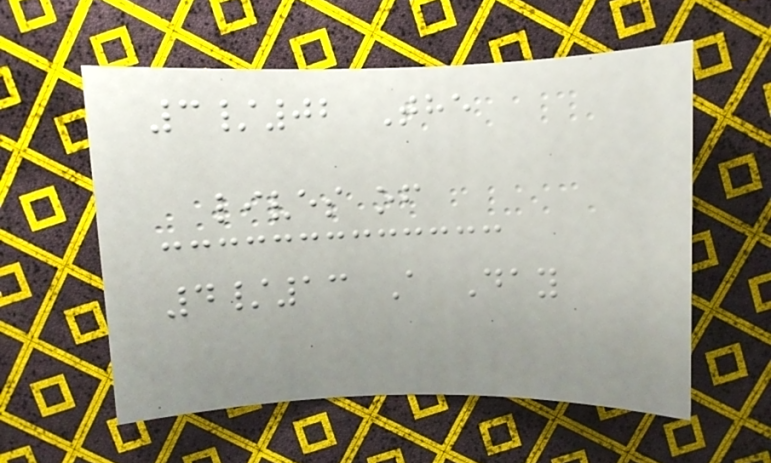3/02 The
lives of
4/13 A Day
